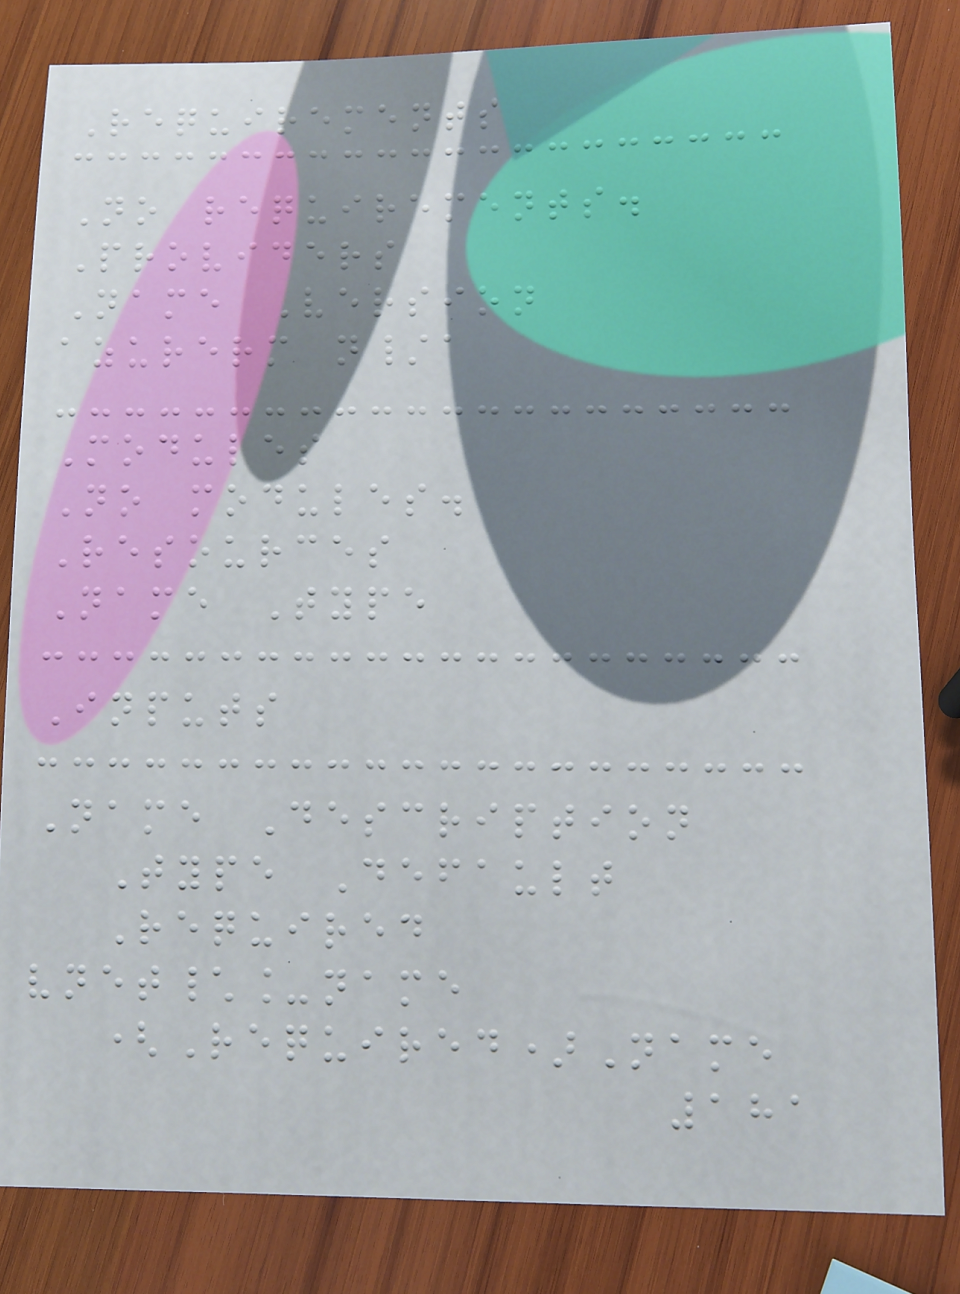Requirements
No requirements.
Providers
Name Version
azurerm n/a
Modules
No modules.
Resources
Name Type
Inputs
Name Description
Type Default
Required
vnet\_name
(Required)Name
181
